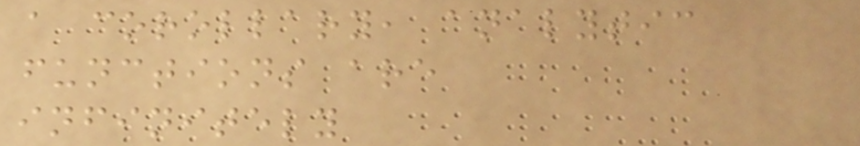a corollary, analytic
functions are
infinitely
